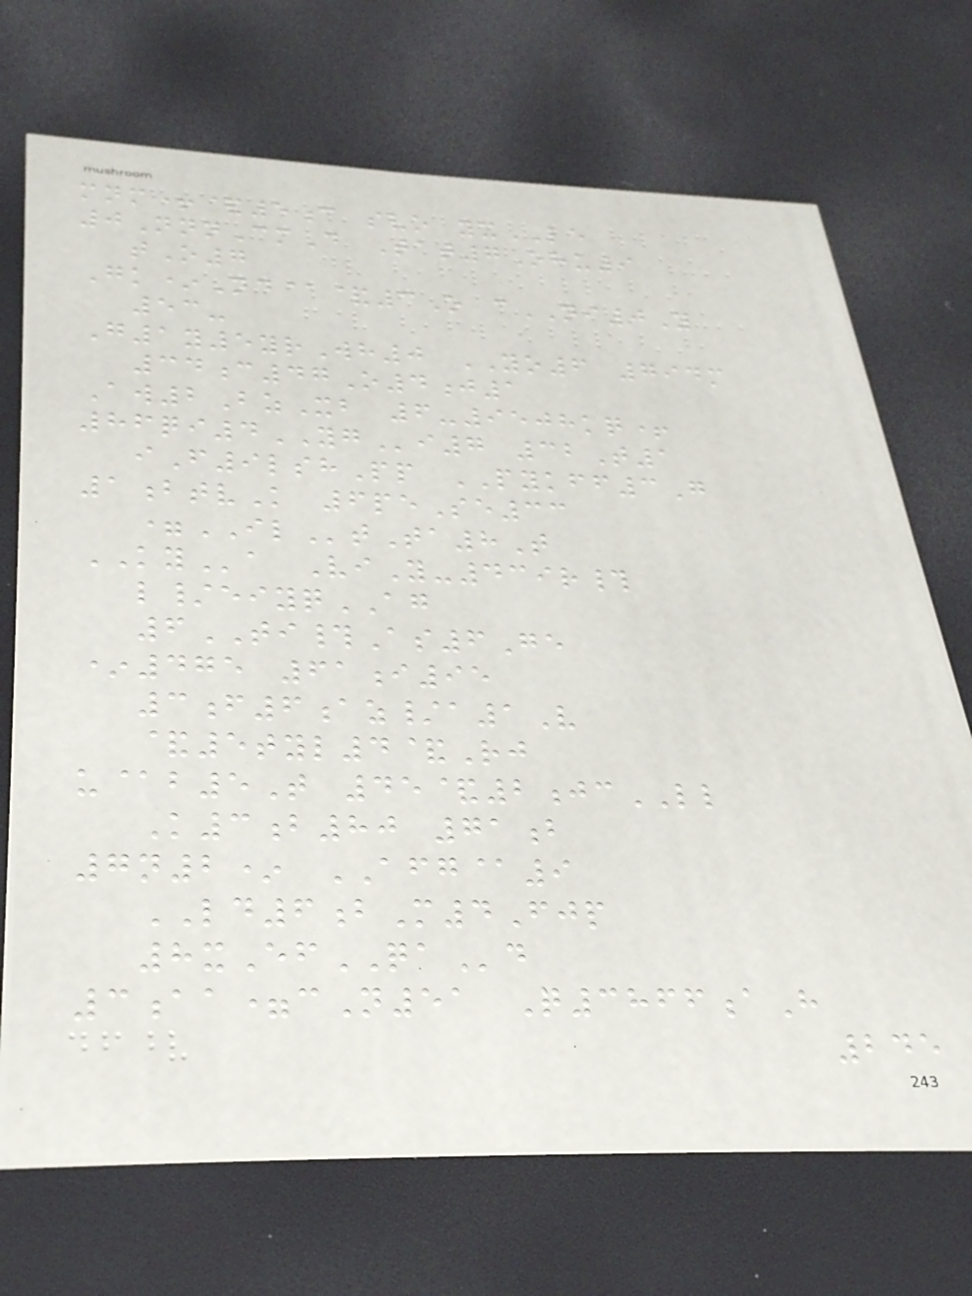mnm+&5c svo yxLE
0NnnCmD Tat7Ohu9
tO7
Gk*Nd@&3O cNI0Y
53-
G1y5yrWh0 YO6 794m
34c47O4j1
Aw2BzXb 6-9508kq+
86qi4YGi7 32T1
iF9lshPp PYKFF3G
1btvK 6peSe33
=ILtTa8T
KYa ViY-439r#
l/eiyqAG
6TI#As6Ge
*475 61i95
3f6az/a1V
&5tyl4&Rj
u@b5T 45&2jcLL
K3b80 71b
7n2* AFG@9
LD6bM4Fjp
8xEfQAd
3aa=cN51 Q3866aH
245
